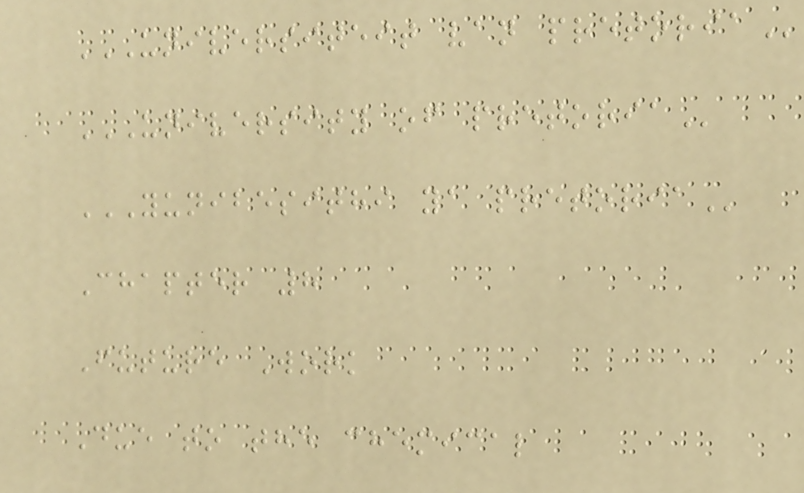UNIVERSITEIT VAN PRETORIA
UNIVERSITY OF PRETORIA
YUNIBESITHI YA PRETORIA
Chapter 8
Future Work
Due to the chemical
